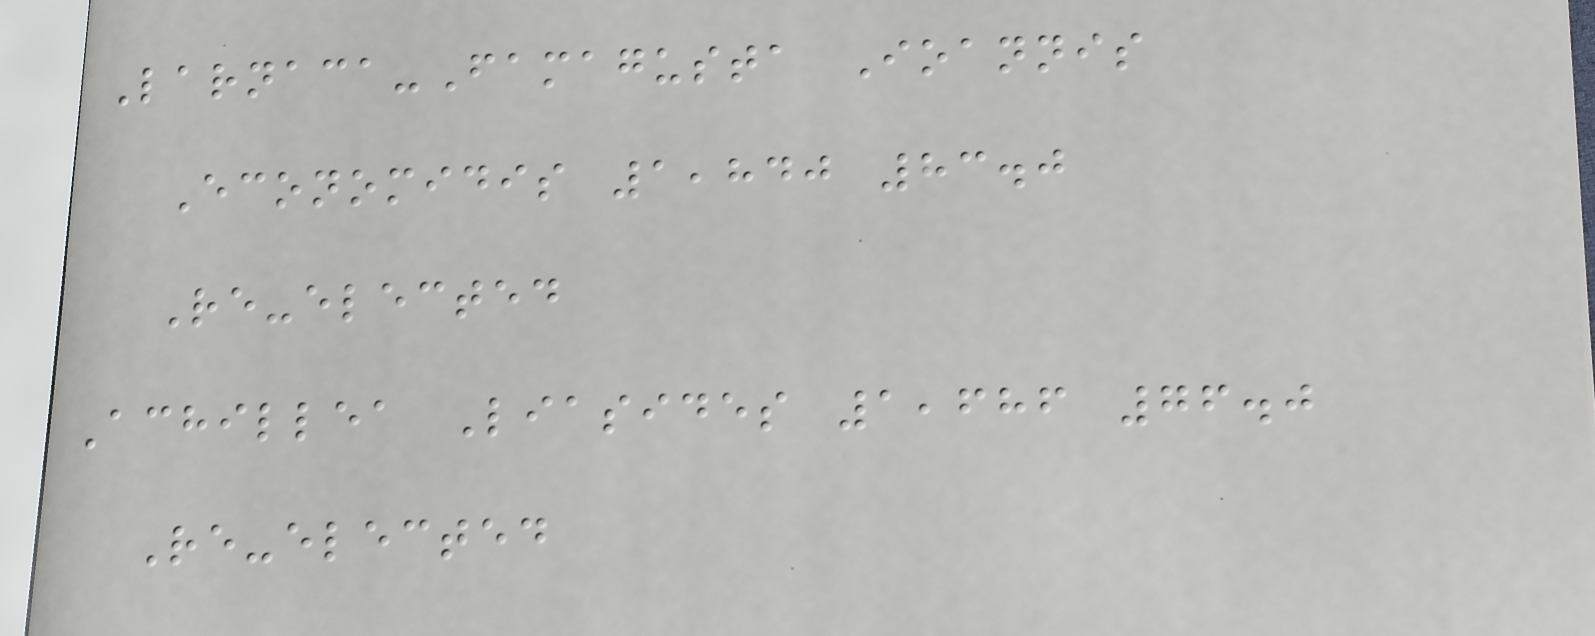Larnaca-Famagusta Ioannis
Economidis 1,840 83.0
Re-elected
Achillea Liasides 1,686 76.0
Re-elected
